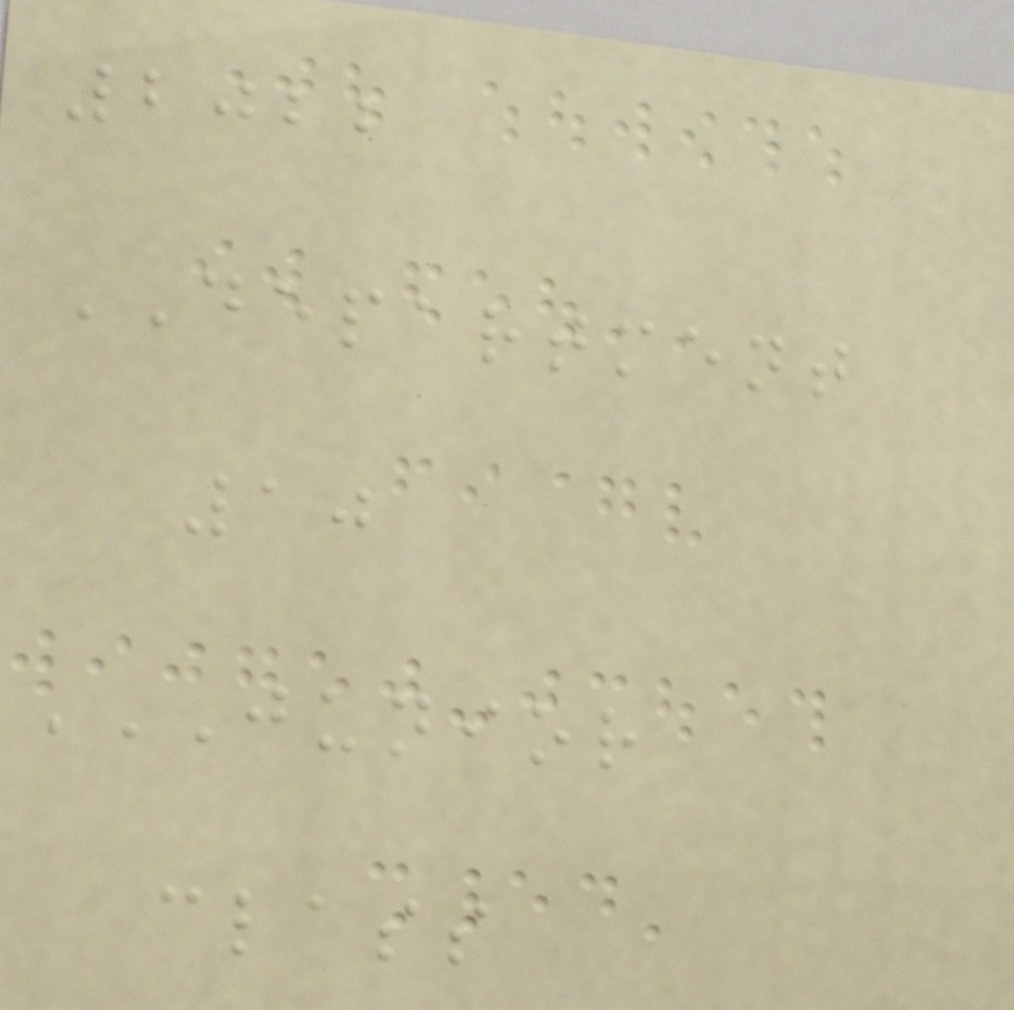2022
DEPARTMENT
10
JUNIOR
CLASS
